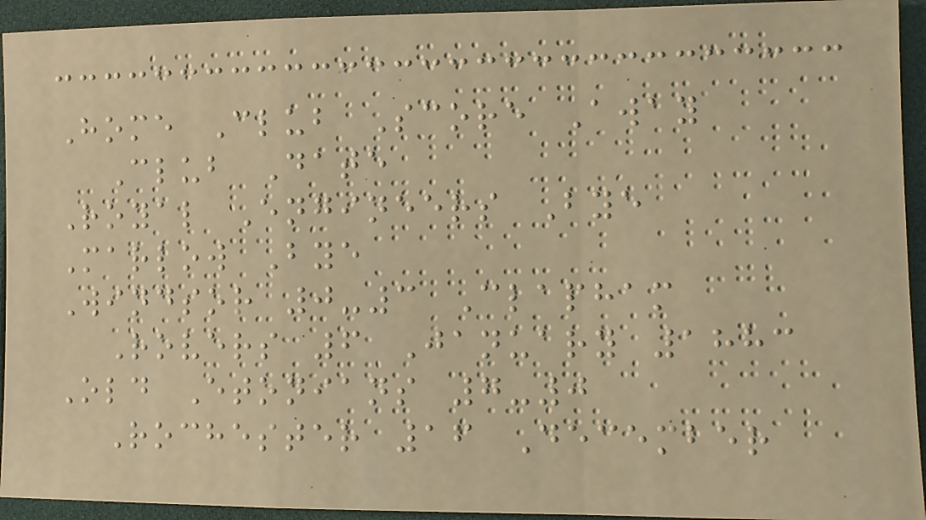Home Club Score Away
Club Date
Royal Engineers Bye
Marlow Bye
Windsor 0-3 Clapham
Rovers 6 January 1883
Old Etonians 7-0
Rochester 16 December
